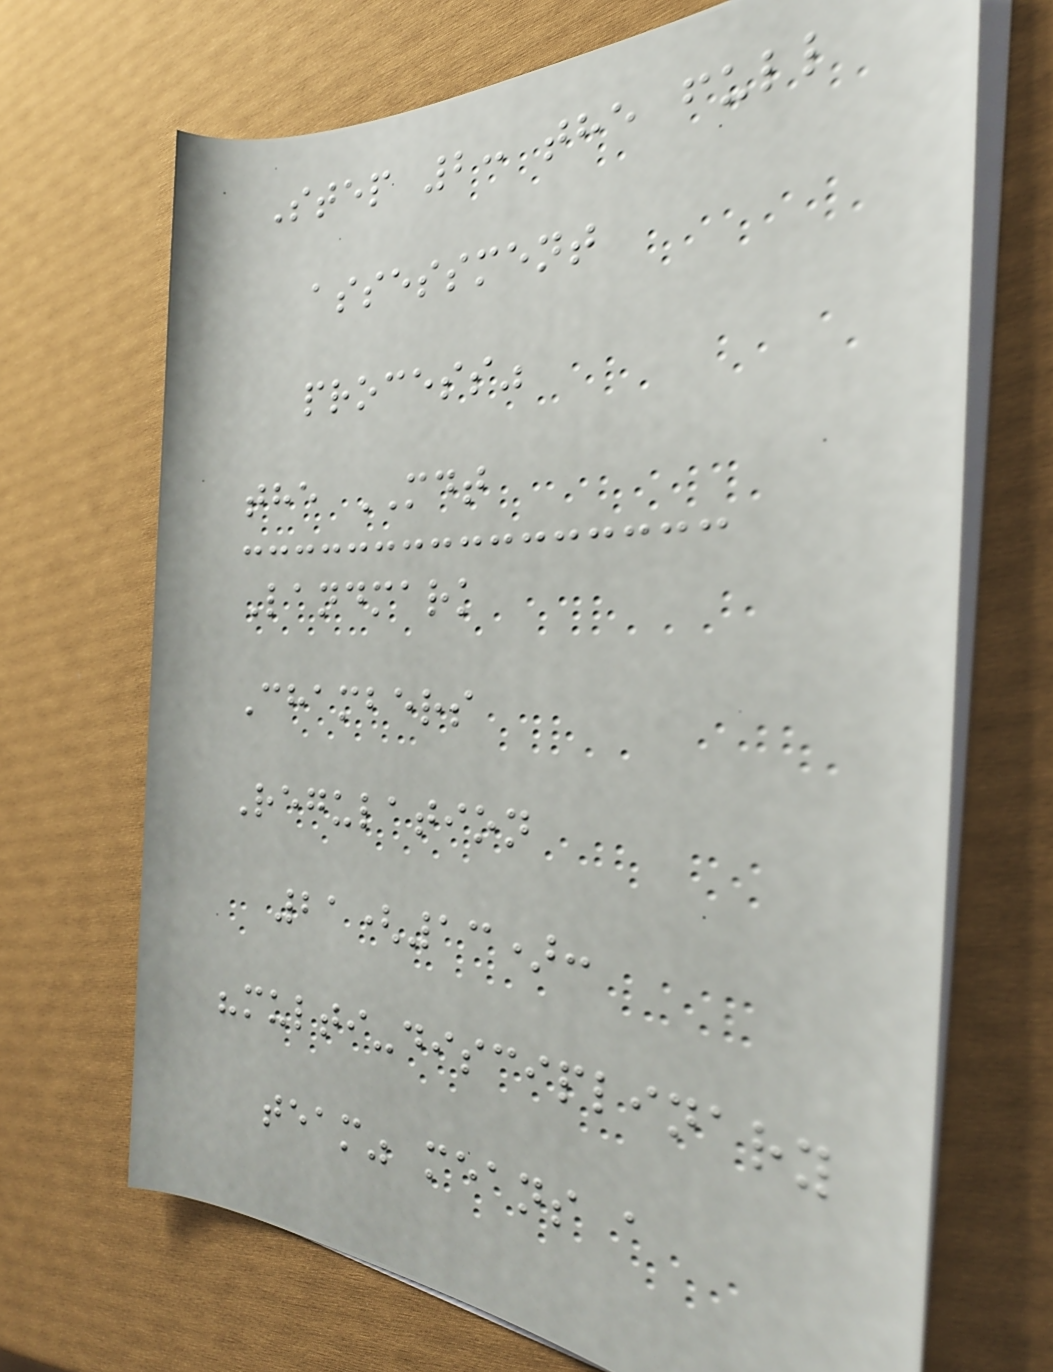Step 2: the full
assessment
process"
the MDT
Landmark
Chambers
Regulation
21(13):
"multi-disciplinary
team" means a
